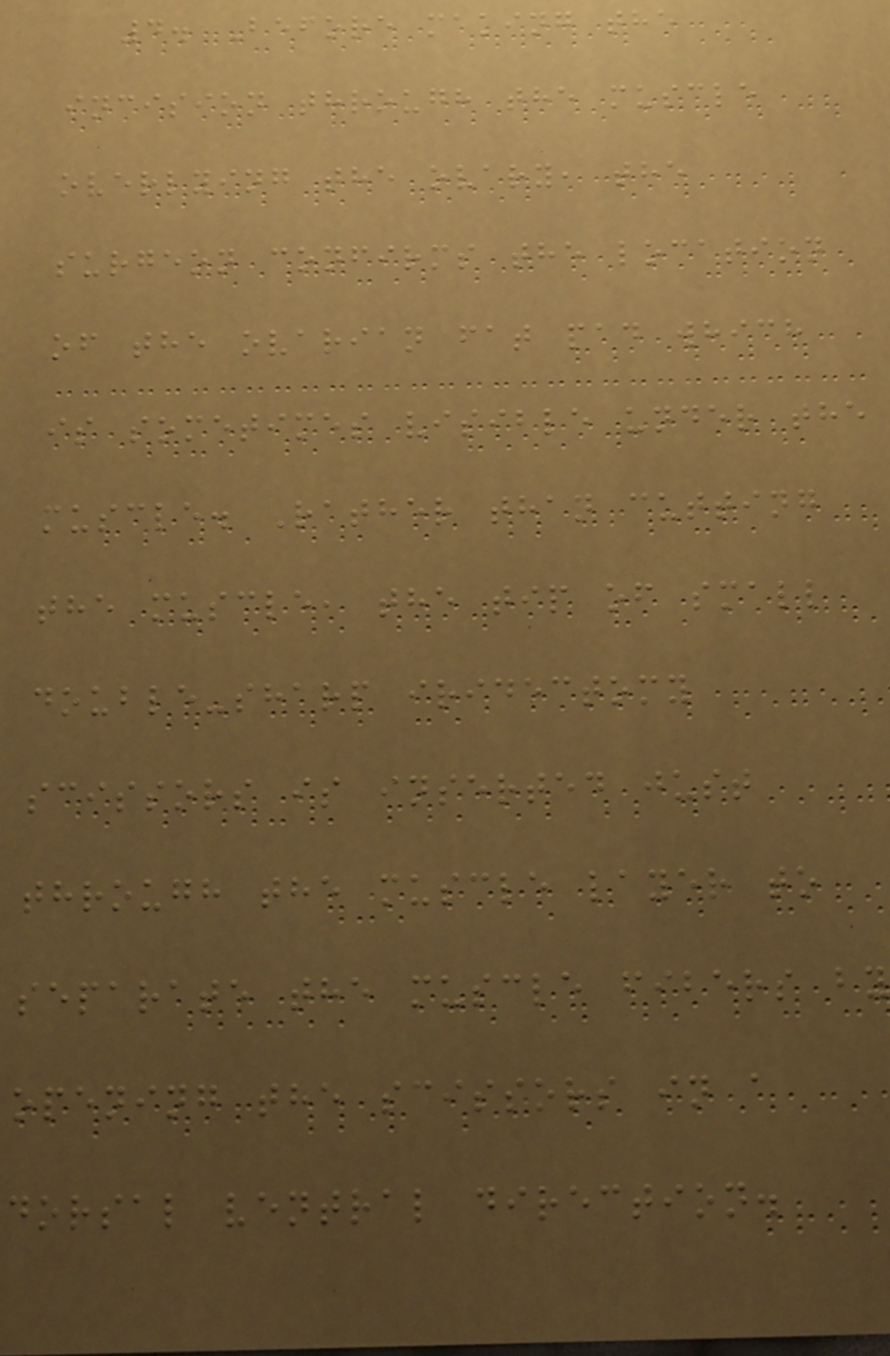4. Before making the
incision through the muscle
overlying the ovary, the
surgeon confirms the location
of the ovarian fat pad which
is sometimes visible under the
muscle. Rather than cutting
the muscle, the tip of small
double-sharp iridectomy
scissors is inserted just
through the muscle layer to
separate the muscle fibers by
opening the scissors in a
dorsal ventral direction.
